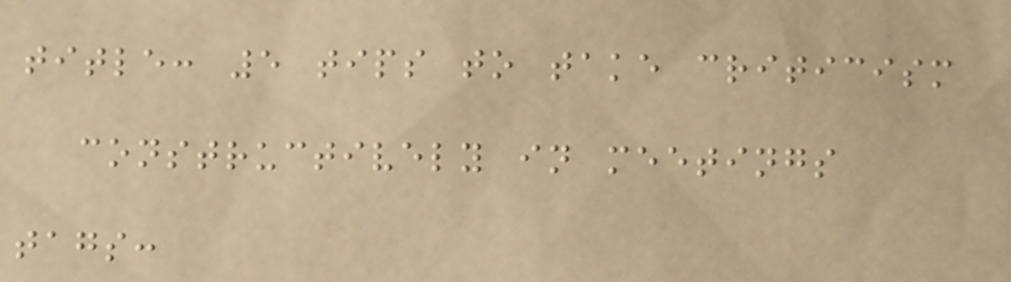title: 5 tips to take criticism
constructively in meetings
tags:
